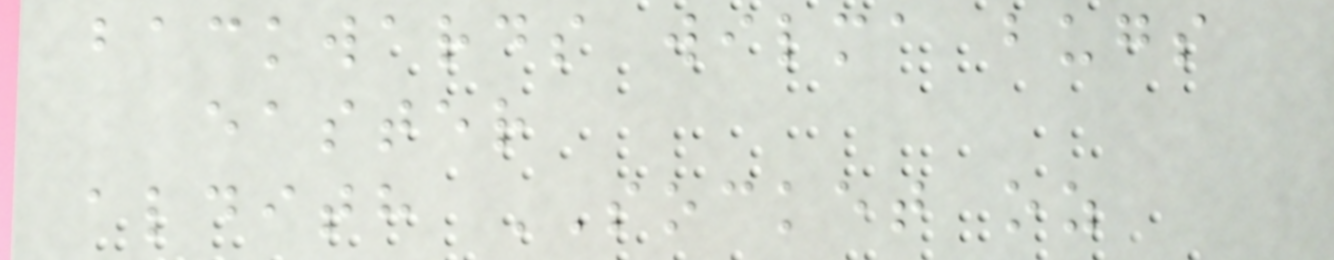backwards wilma bugs
easter
aldith SOCKET oz
